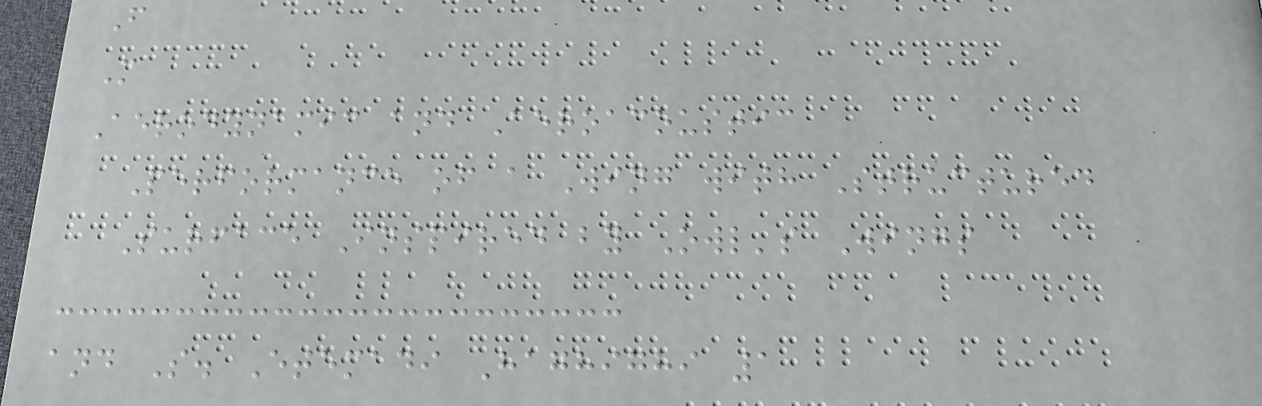F
M
Aerodynamic and Aeroacoustic
Performance of a Wing with Structured
Surface Inspired by Owl's Wings
and S. Etemadi Haghighi 1
